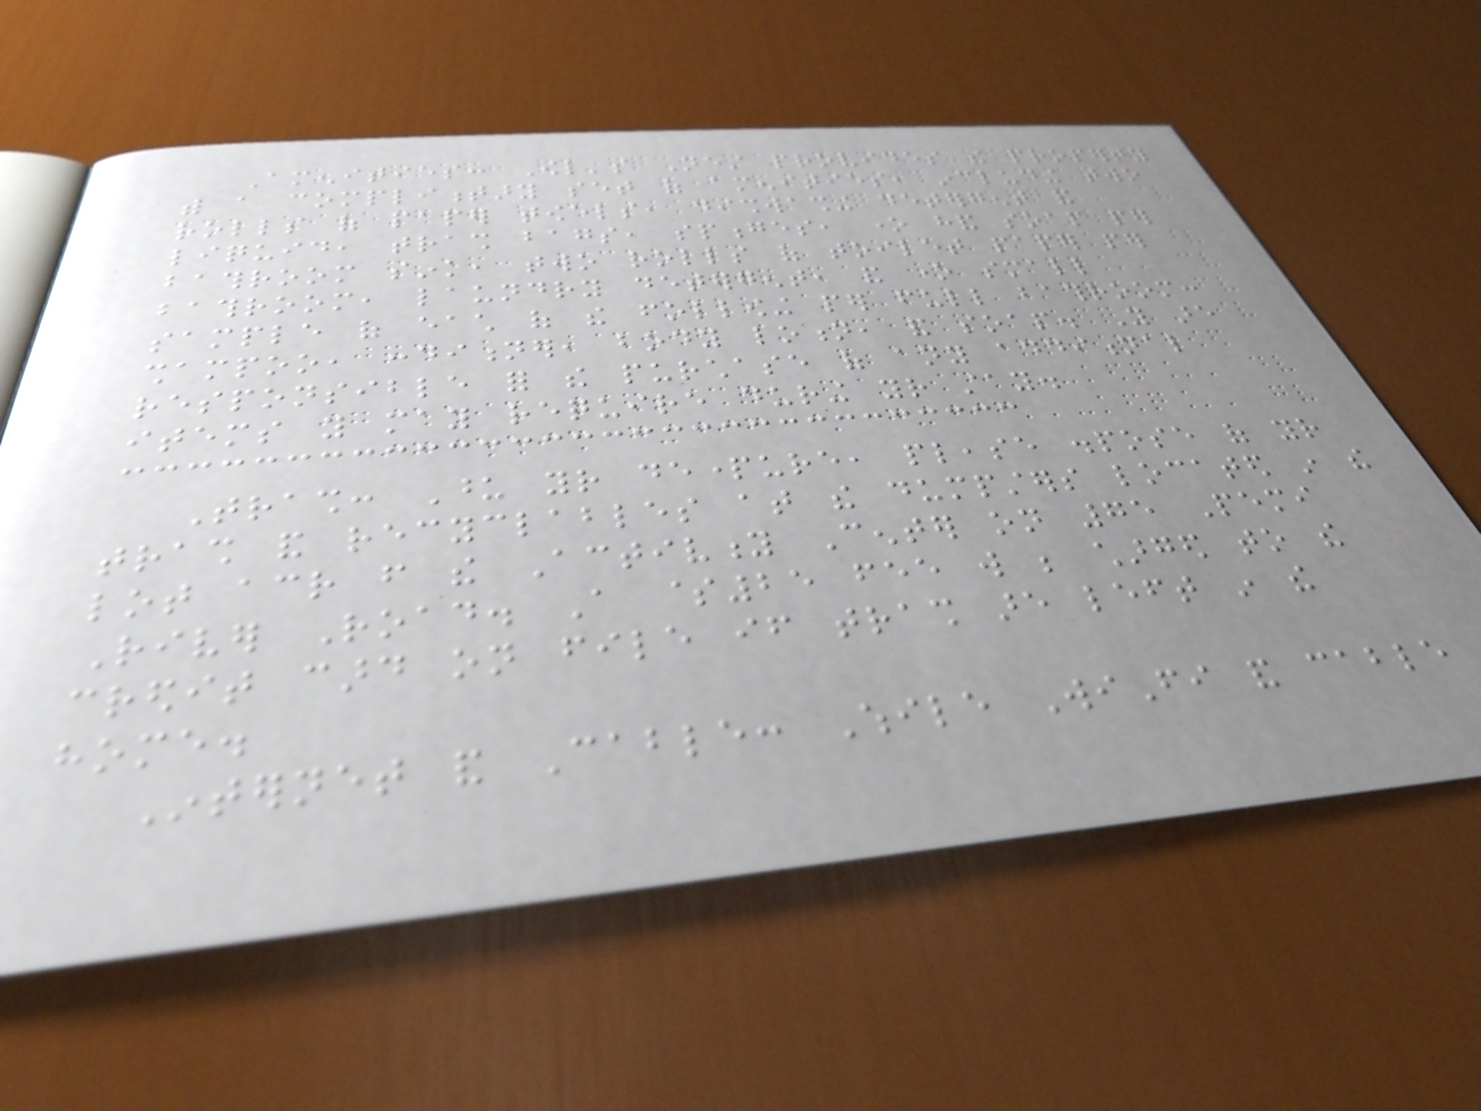Amenities: Owl's Nest provides the property
with a complimentary set of amenities, including two
rolls of paper towels, dishwashing detergent and
liquid, trash bags, sponges, one hand soap per
bathroom sink, two rolls of toilet paper per
bathroom, laundry detergent, and one small
sample of each of the following per full bathroom:
shampoo, conditioner, body lotion, and soap. You are
responsible for the purchase of any additional
items you may require during your stay.
Trash: Upon your departure, please dispose of your
trash and recyclables at the dumpsters located in the
lot across from the Activity Center on 75 Pemi
River Road. A $25 fee will be charged to the
credit card on file if trash are left in the
home.
Internet and Cable: While WiFi and cable
